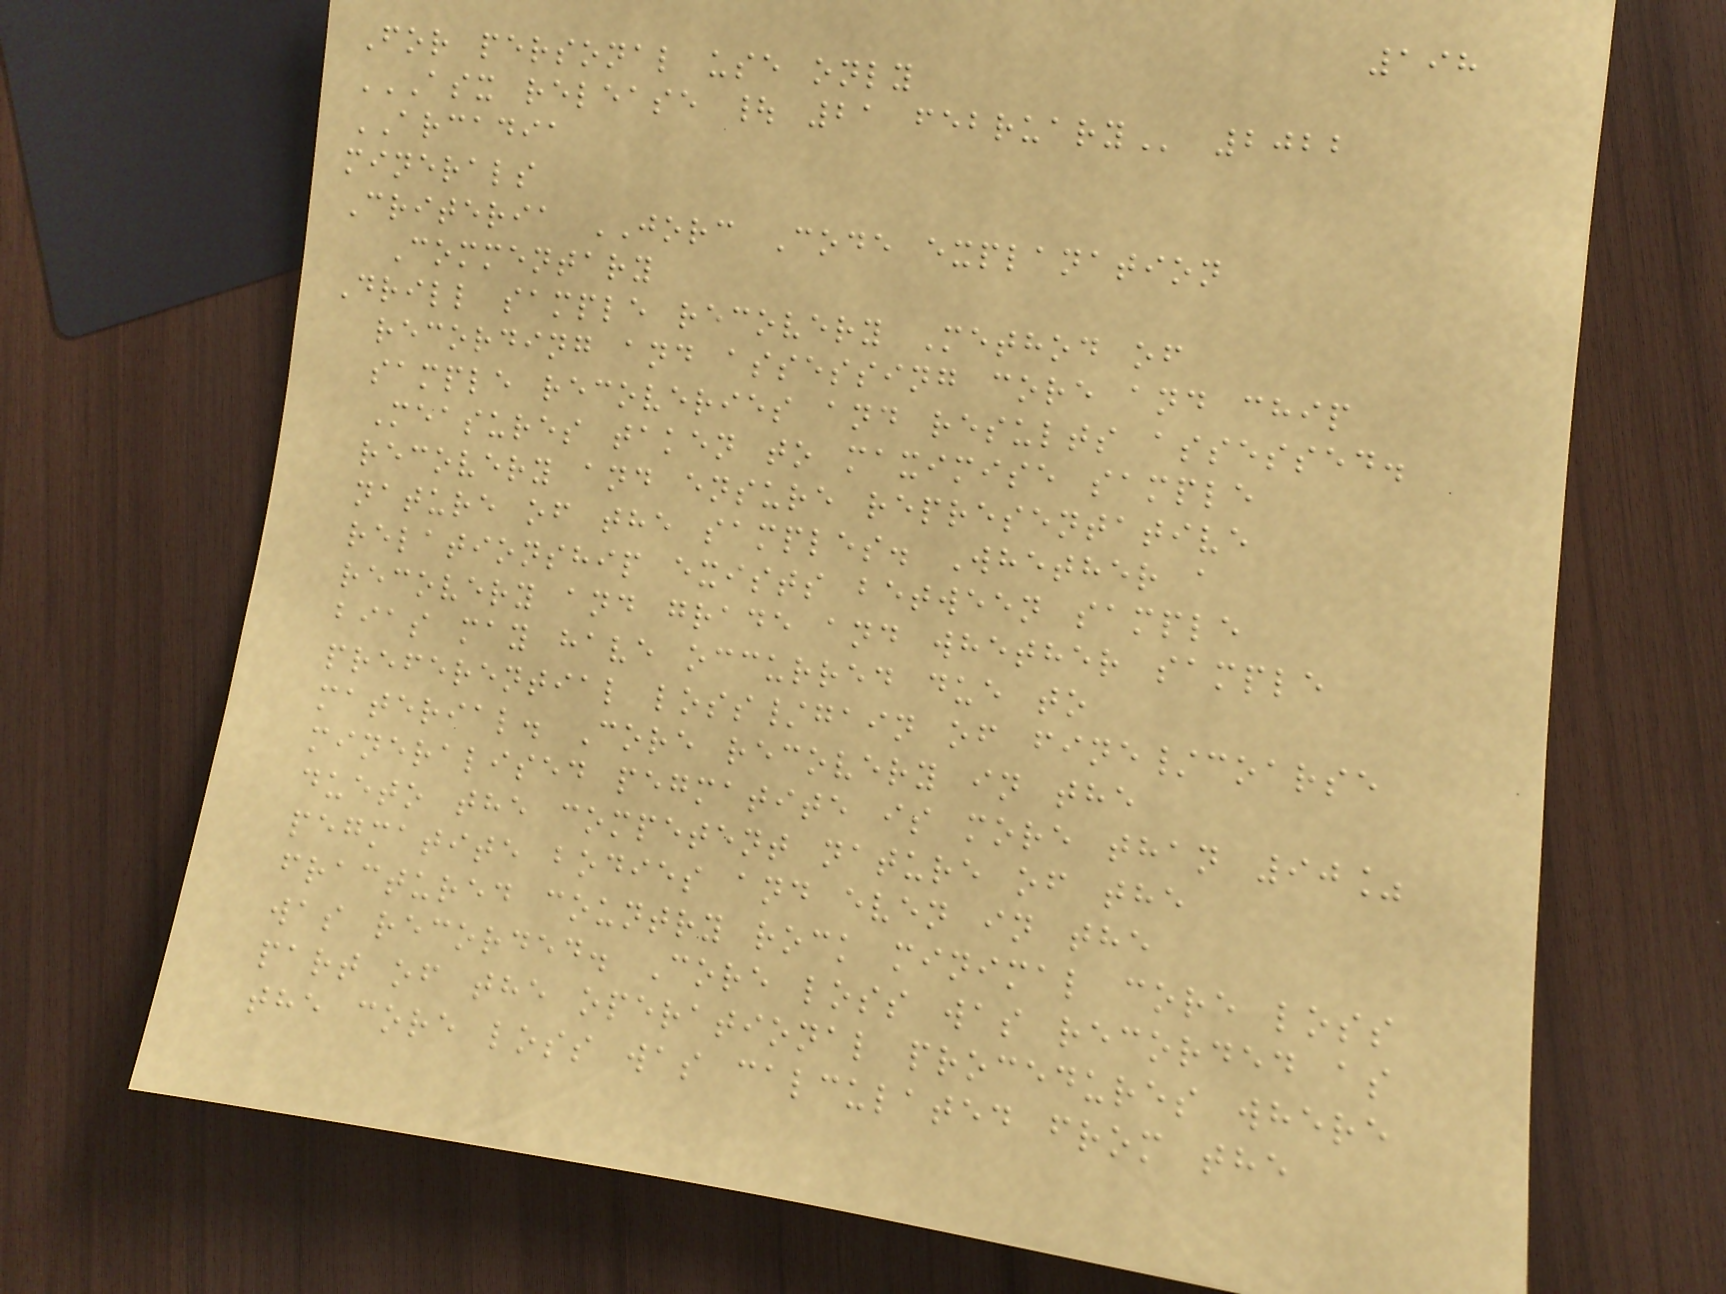198
For personal use only
ASX RELEASE | 21 FEBRUARY 2022
ARCADIA
minerals
Criteria JORC Code explanation
Commentary
Drill sample recovery Method of
recording and assessing core and chip
sample recoveries and results assessed.
Measures taken to maximise sample
recovery and ensure representative
nature of the samples. Whether a
relationship exists between sample
recovery and grade and whether sample
bias may have occurred due to
preferential loss/gain of fine/coarse
material. Core recovery in the
mineralised pegmatite is more than 90%
dueto the competent nature of the
pegmatite bodies and even in the
fractured country rock minimal core loss
was recorded. Core loss was recorded as
part of the operational procedures where
the core loss was calculated from the
